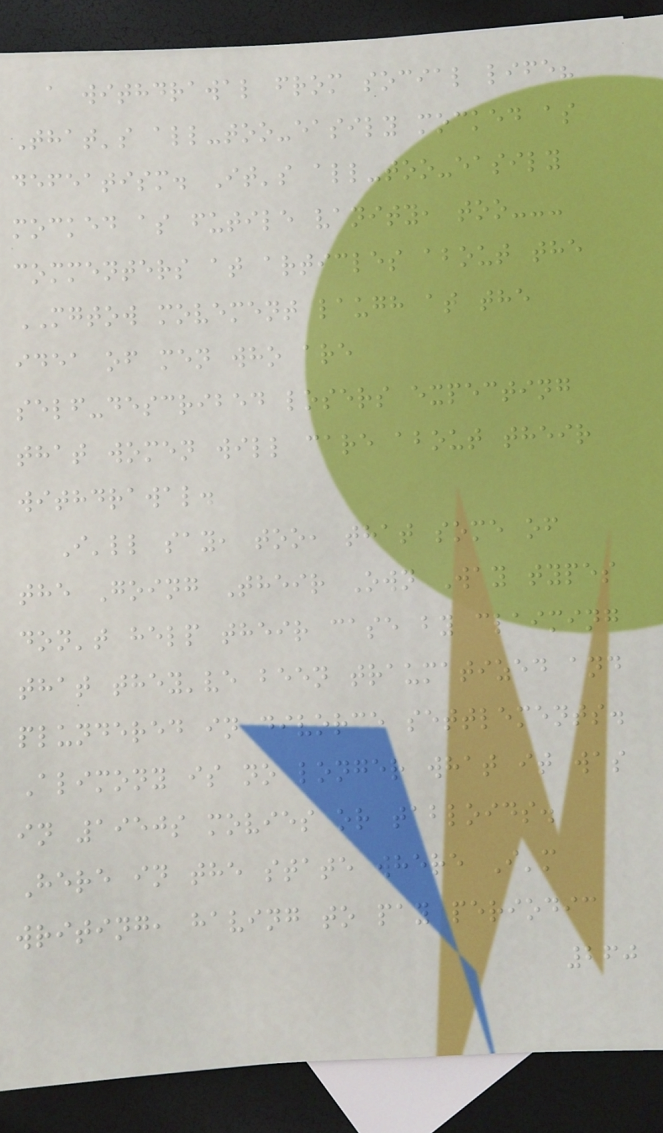a withdrawal from social life?
That's all-too-easily mocked as
defeatism. It's all-too-easily
mocked as futile vanity, too---
commenters at articles about the
MGTOW movement laugh at the
idea of men who are
self-described losers expecting
that women will care about their
withdrawal.
I'll say, too, that some of
the Going Their Own Way types
don't help their case by claiming
that they've been traumatized and
plundered in divorce settlements.
Alimony is no longer what it was
in 1950s movies or tabloids.
Here in the state where I'm
writing, having to pay periodic
260
